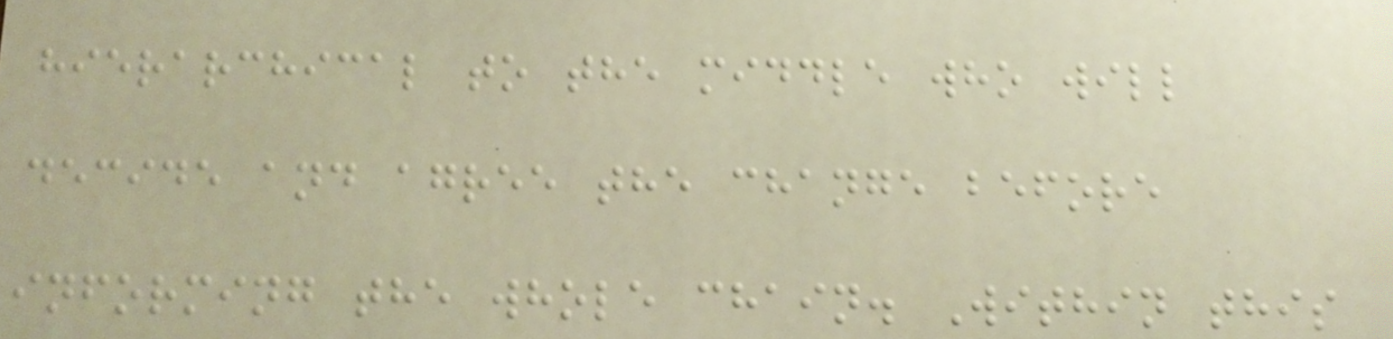hierarchical to the middle who will
decide and agree the change before
informing the whole chain. Within this
